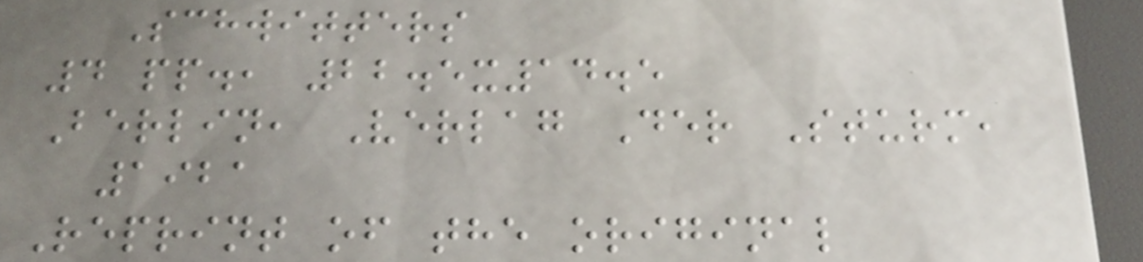Schwitters
4 pp., 22.5x14.5
Berlin, Verlag Der Sturm,
1921
Reprint of the original
